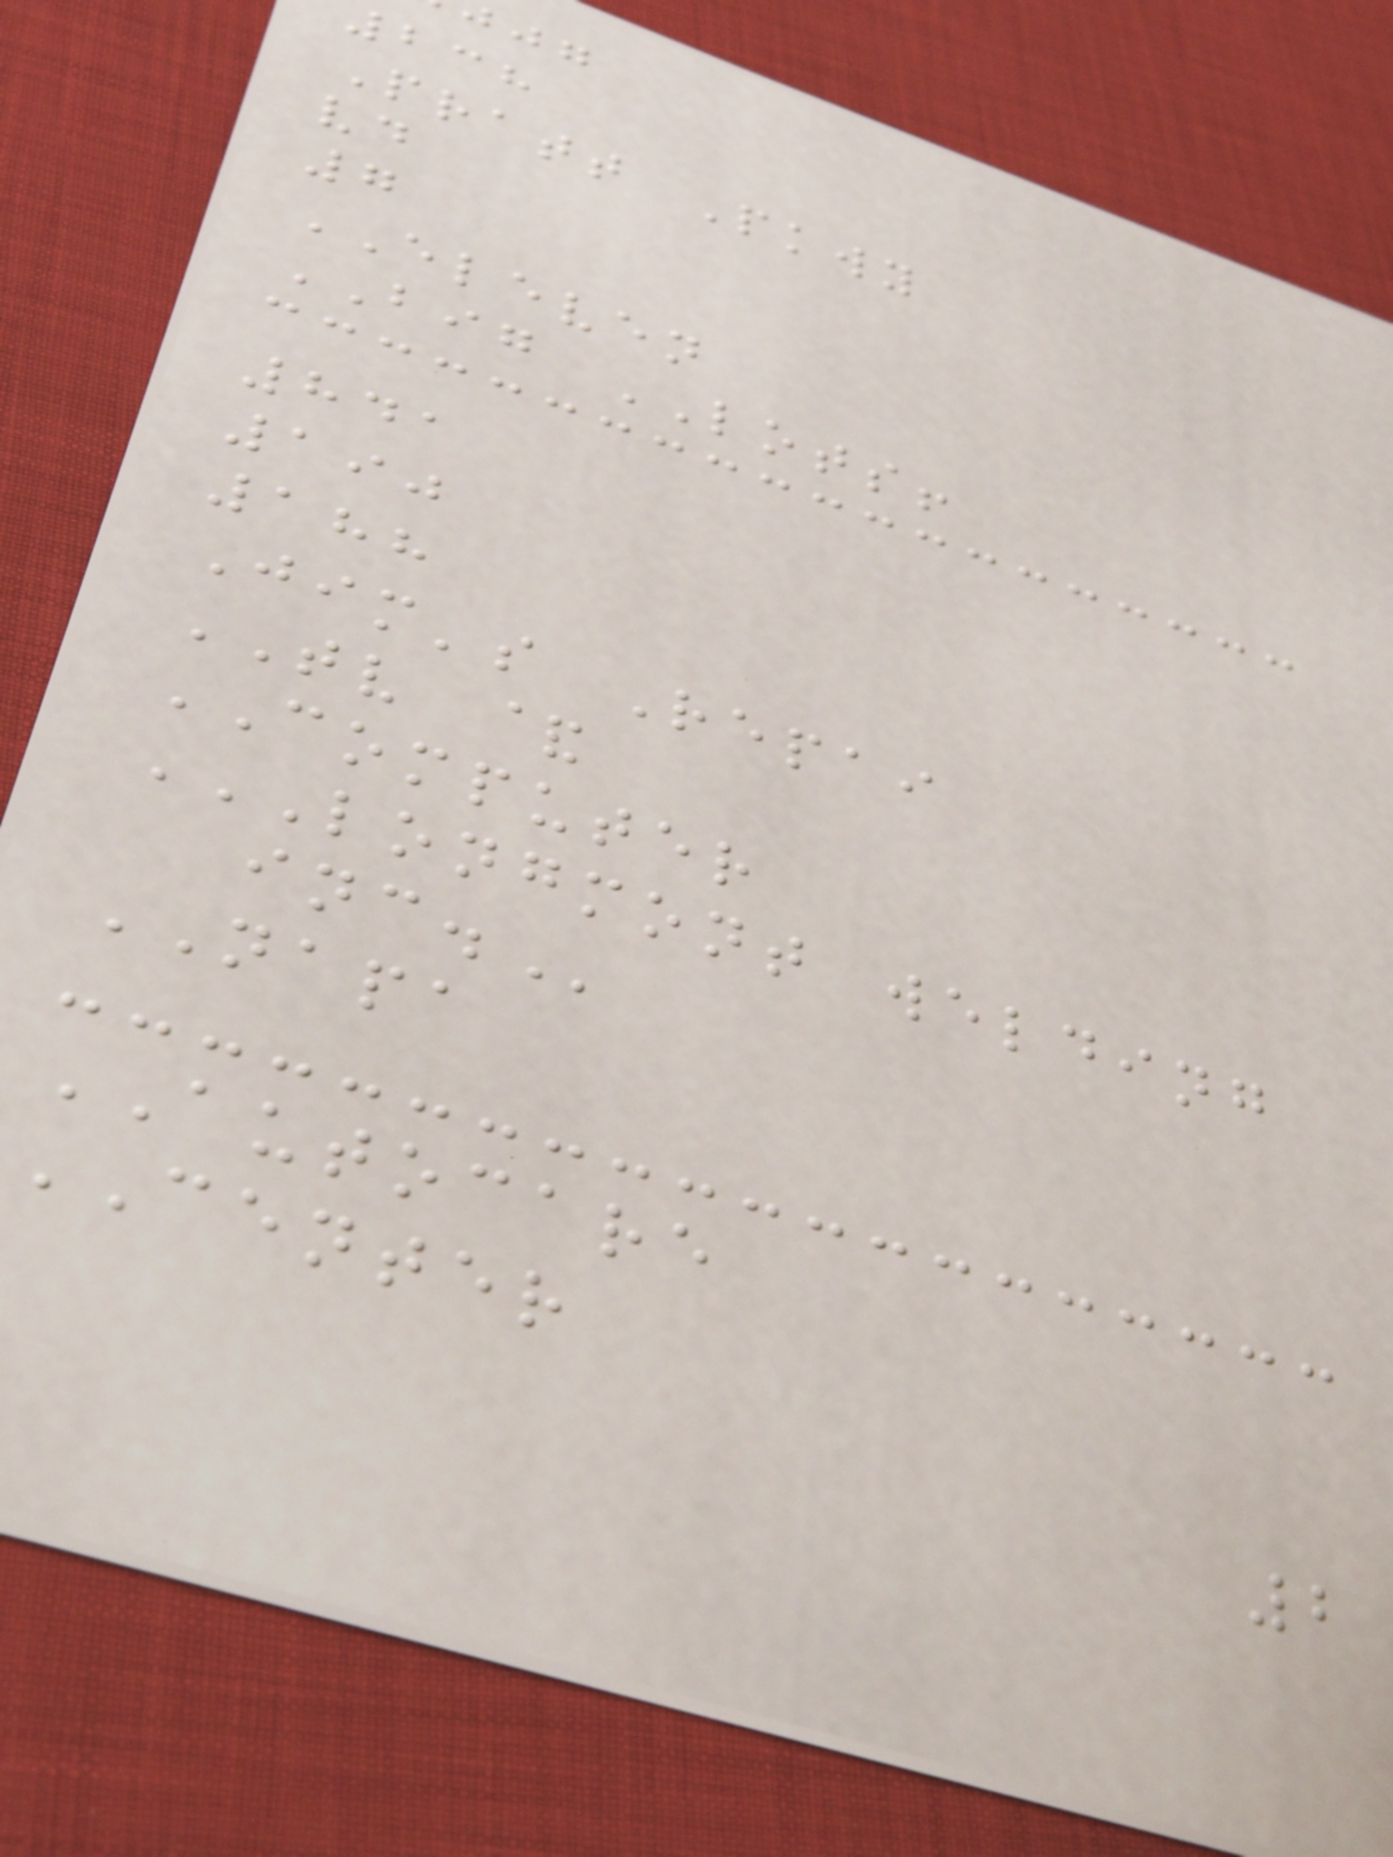238
Pratt Pkwy
vd
7
ELEVEN
BIG LOTS!
841
190
188
Jim's Repai
TV &
COMPUTER
LONGMONT WELDING
NAPA
AUTOCARE
CENTER
2
